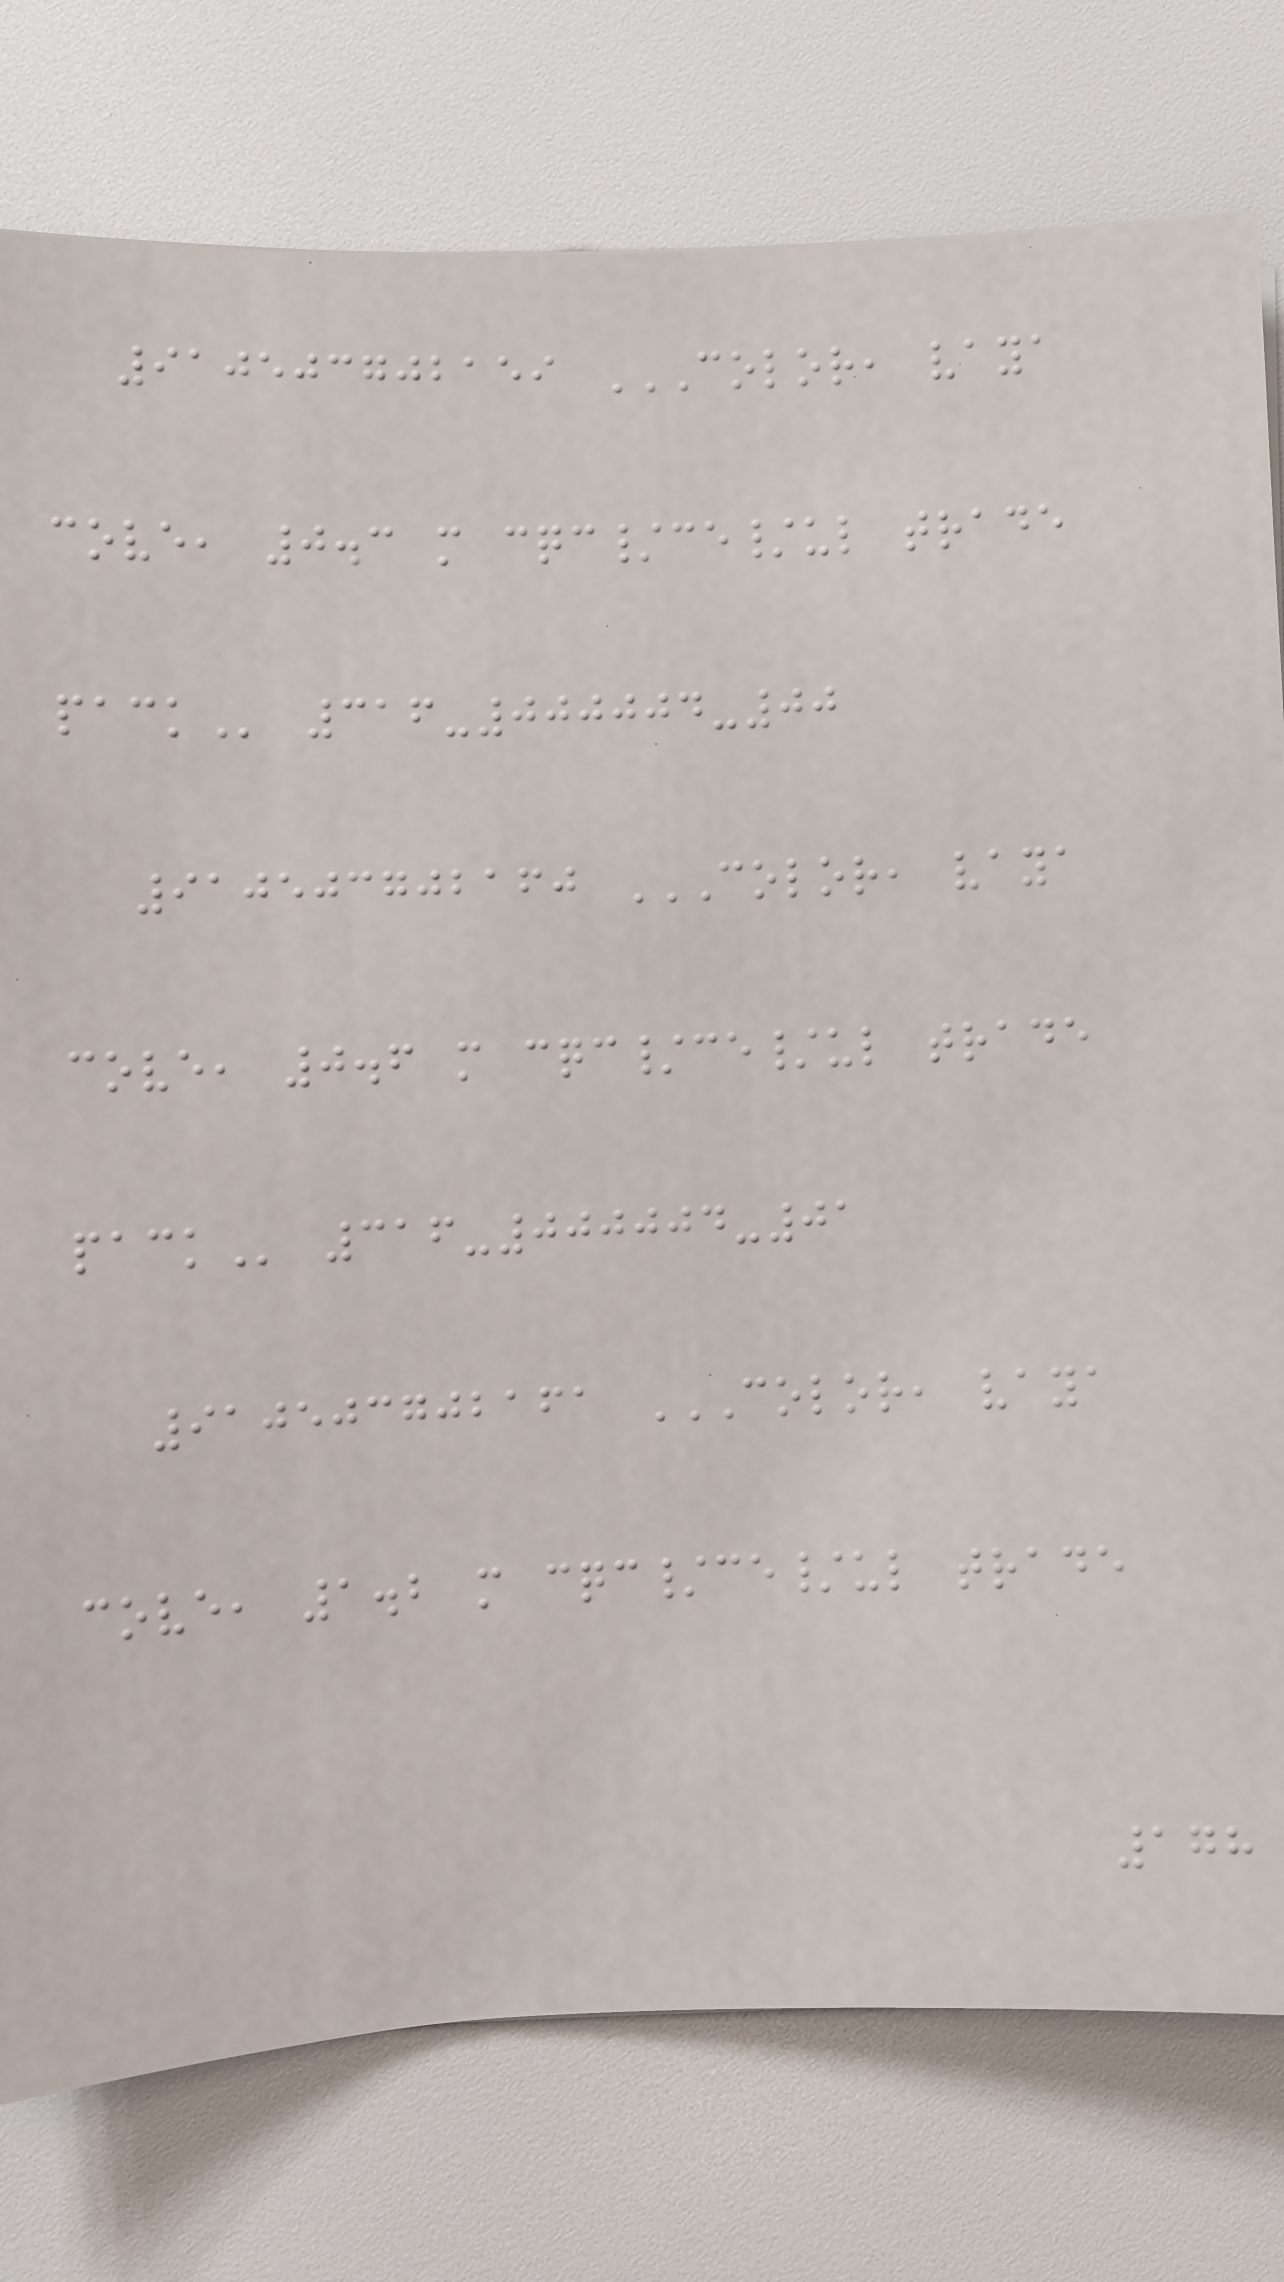910503702159 COLOR, VAYA
COVE, 0.3 M CQC/CE/UL TRADE
PACK 316-000004-00
910503702160 COLOR, VAYA
COVE, 0.6 M CQC/CE/UL TRADE
PACK 316-000004-01
910503702161 COLOR, VAYA
COVE, 1.2 M CQC/CE/UL TRADE
178
